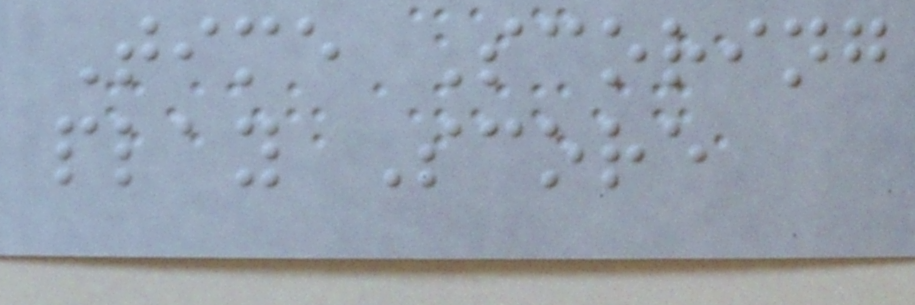Time Scoring
play Score
